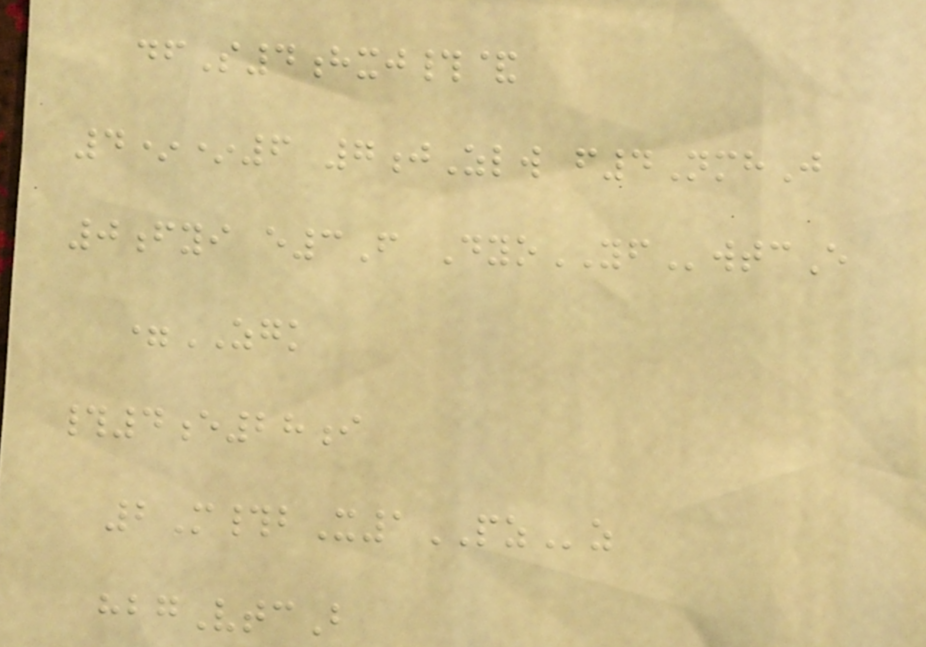dfS4hxj#&
4**6 7jZlw f4NmhJ
0fyi e3F DyoYFwtcE
=ZGK
#4e28i
2M#bX1PZz
hbgVtcB
